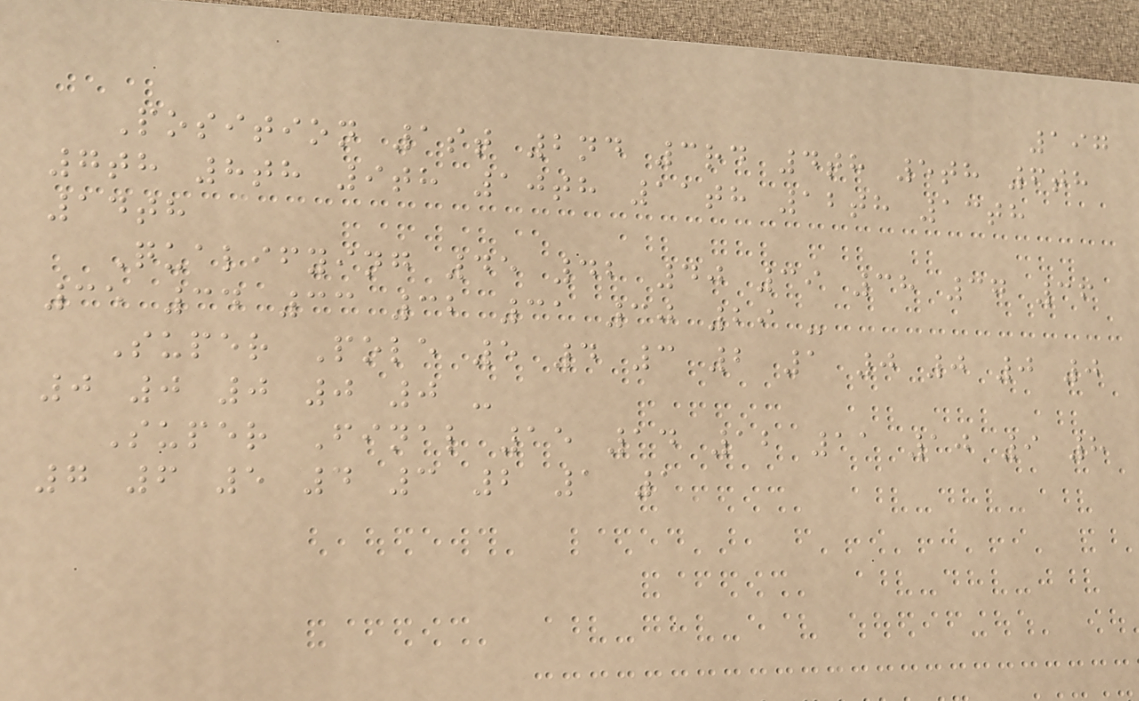197
Position 1st 2nd 3rd 4th 5th 6th
7th 8th 9th 10th 11th 12th 13th
14th
Qualifying 45 42 40 39 38 37 36
35 34 33 32 31 30 29 -
Super Pole 5 4 3 2 1 0 0 0 0
0 0 0 0 0 -
Super Final 15 14 12 11 10 9 8
7 6 5 4 3 2 1 1
